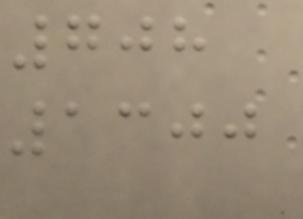708
1300
